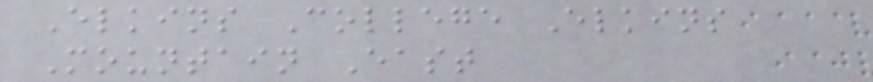Elkins College Elkins
Mountain East
